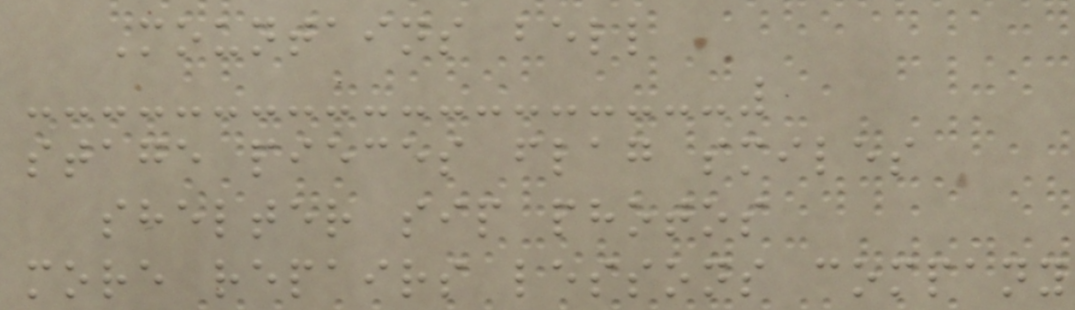Mountains bell
stage pieces flag smiles
shelter sip photos
more repairs lessons company
